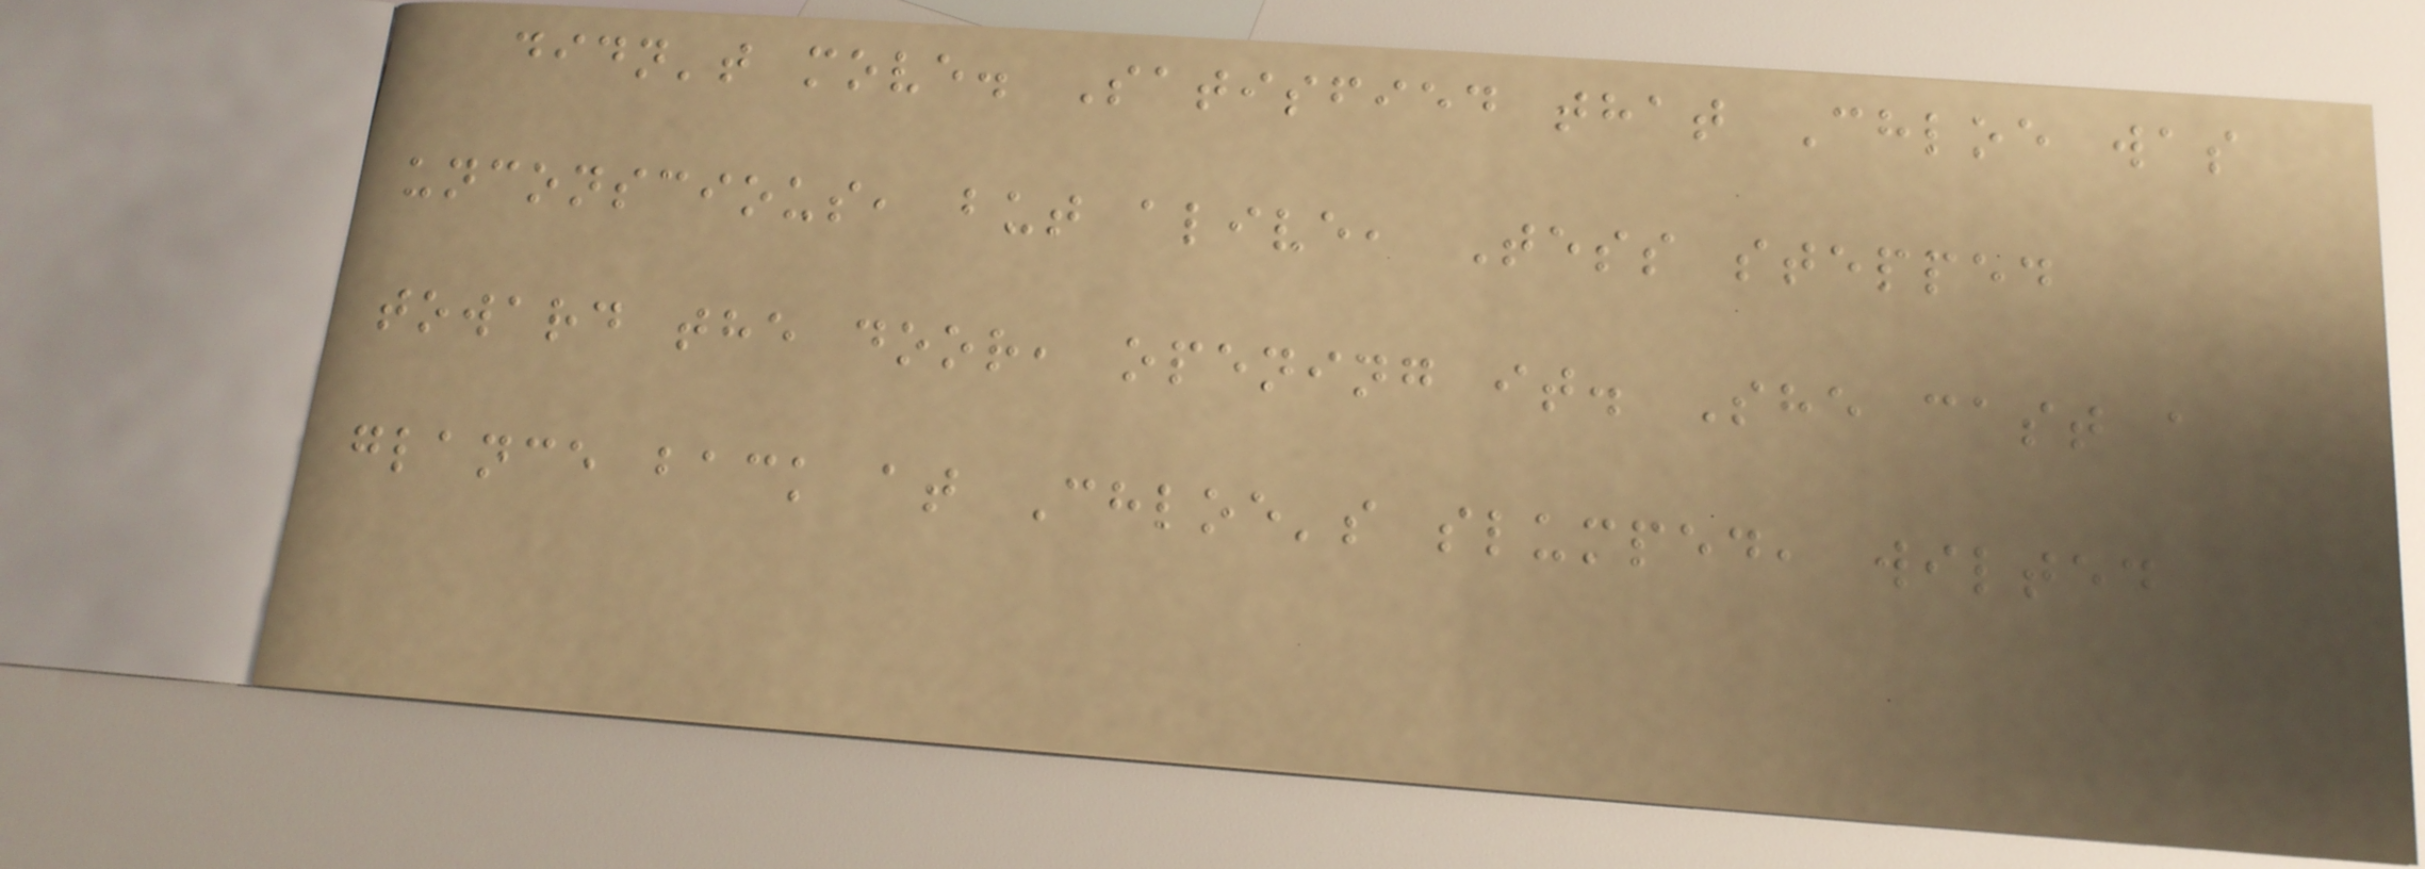didn't move. Satisfied that Chloe was
unconscious, but alive, Tess stepped
toward the door, opening it. She cast a
glance back at Chloe's slumped, wilted
